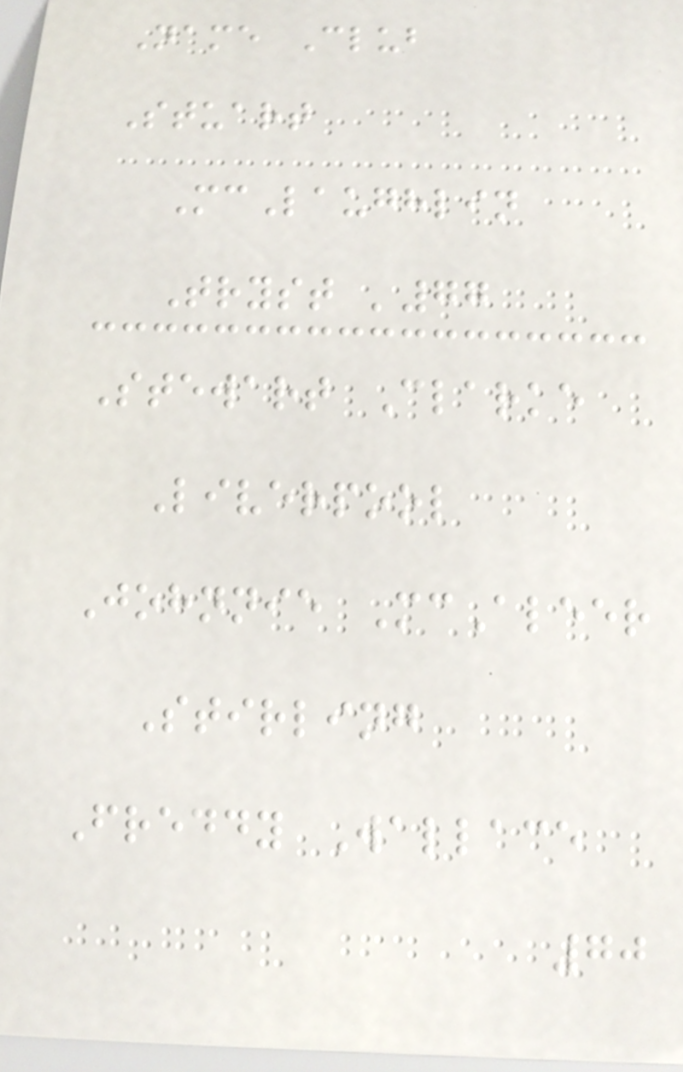Name Club
Stuart
McLaughlin
Tryst '77
Stewart Clarke
Liverpool
Johnnie McAleer
Stirling
Freddy Wallace
70
